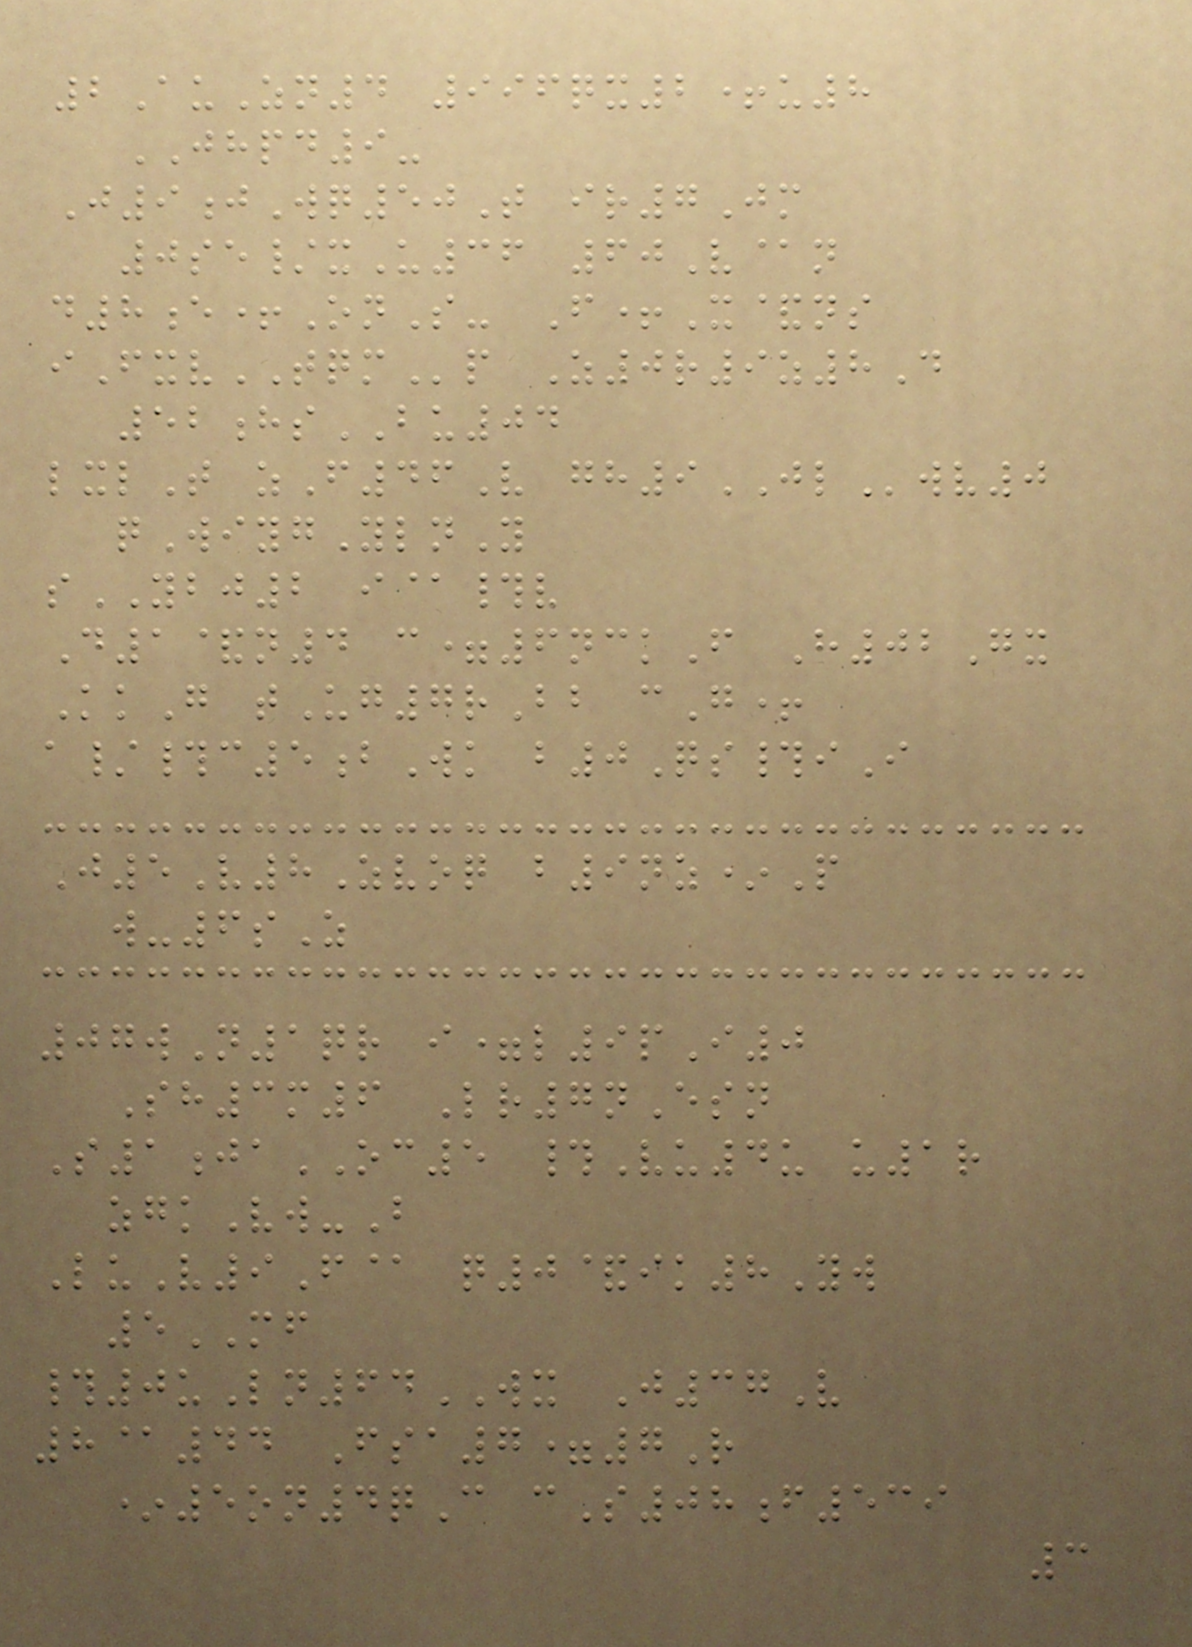2AuZn4 996qx2+u8
JHPD9-
J9jWq50T ir7Jm
0se/xU36 60V@n
d8e+OnS- F+X&ns
iFxvTQMp Z0r9z8D
52hsBU04
lxlT zF46V gh9JLwv0
qWiygYlnY
sYBJ2 i@#v
D1&n4 c=6nckF H02Gx
KkG tUg7rBb cG+
a/#c5bWk b0Qs#iI
J5V8Zvoq b9nz*P
w-6sZ
07wN1qr i=l9pI0
Sh3m6 Lr7nEsn
S1jaOC5 #Vu4u u1r
zgkVw-B
LuV9F@ q0&ik8Yw
5MF
#0uLn64WX J37V
8@44 Fsa7=7R
*5on4qC cS08f539
3
